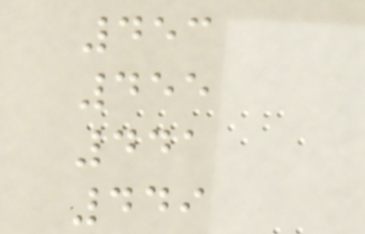453
455
441
449
